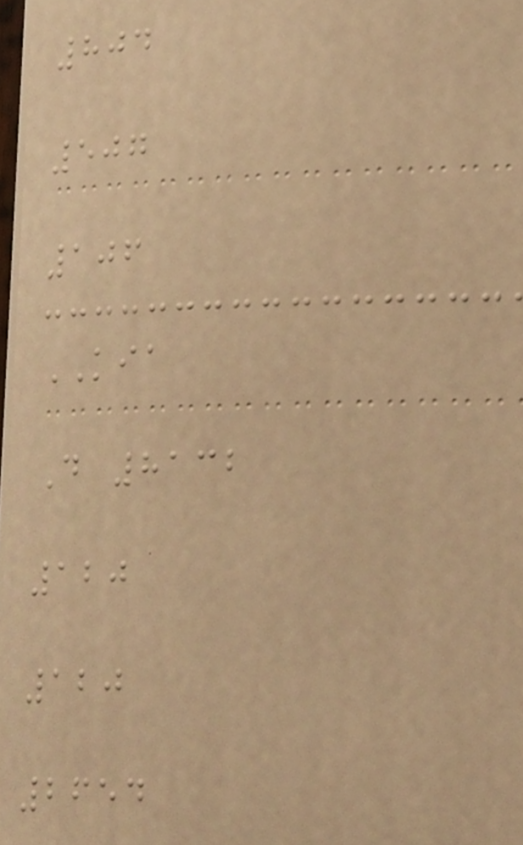804
507
106
KIA
D 8132
120
120
2654
